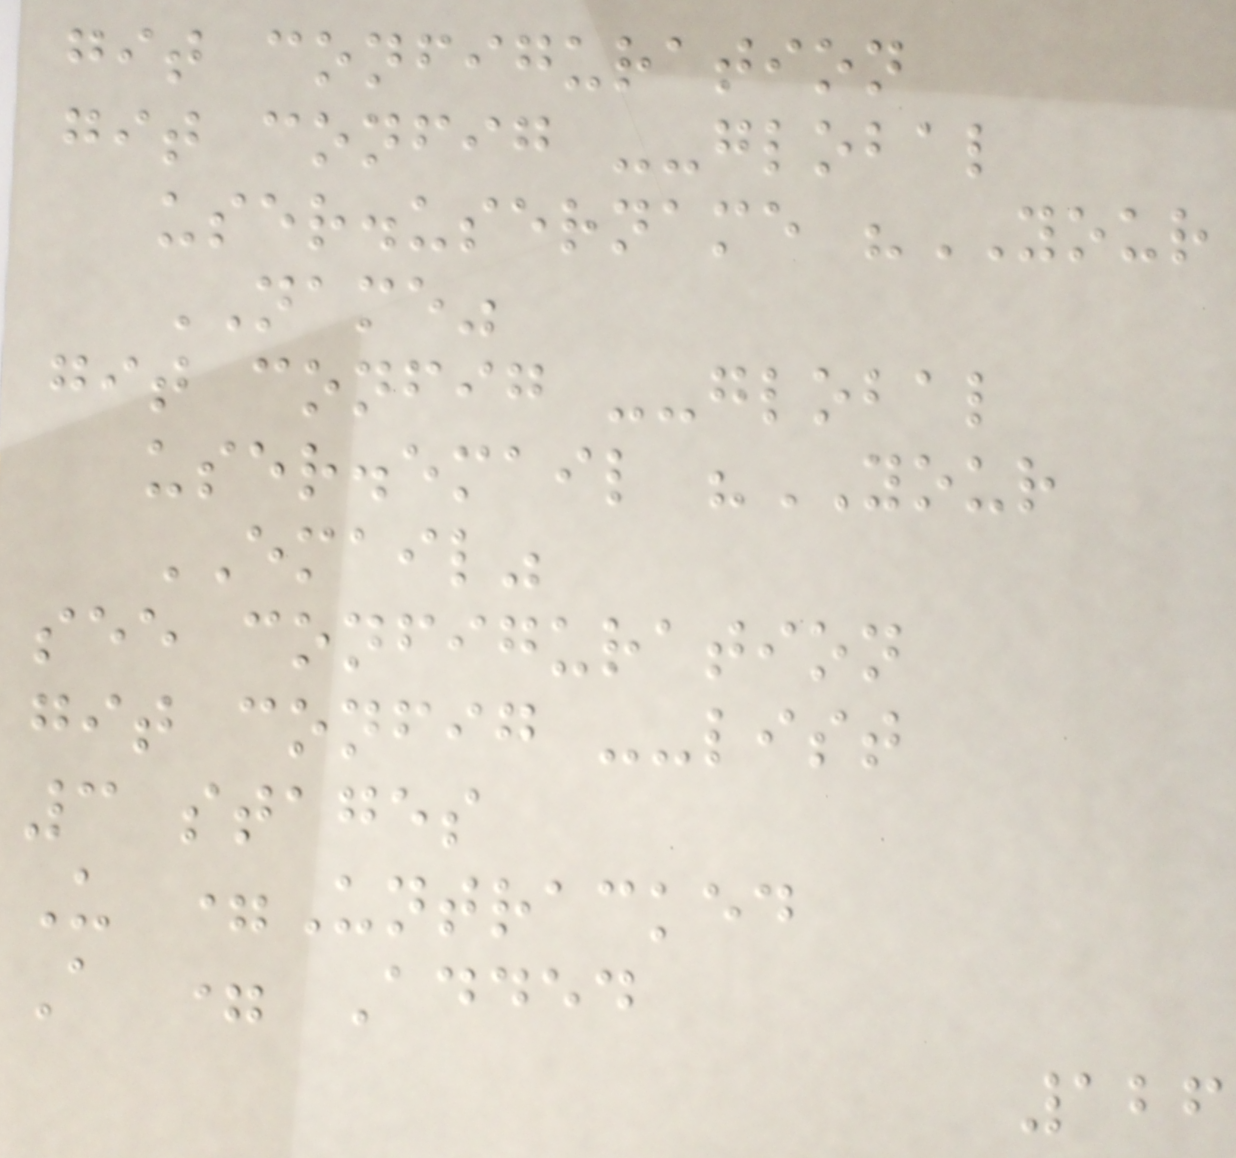git configuration
git config --global
user.username "YOUR
NAME"
git config --global
user.email "YOUR
EMAIL"
see configuration
git config --list
3 stages
U =Untracked
A = Added
126
